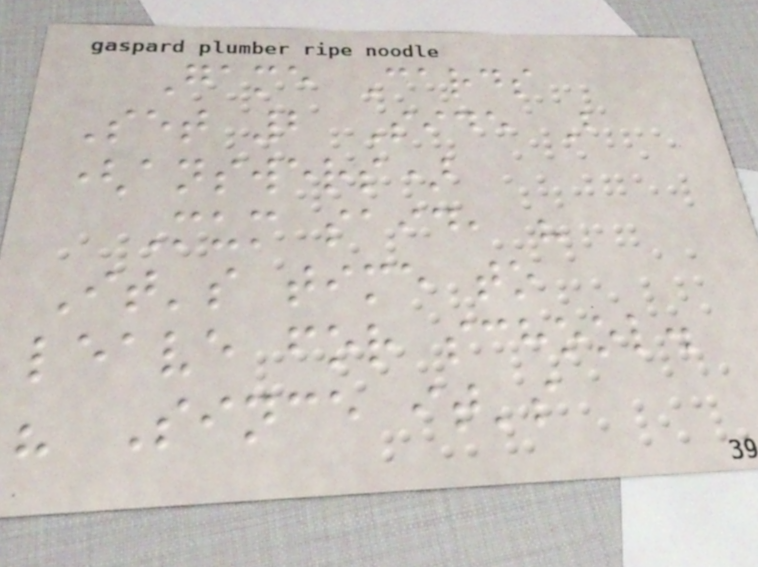Game Cards
Set 2 Side B
(answers)
Mum said, "
It's time to
leave for school.
" Since it's
